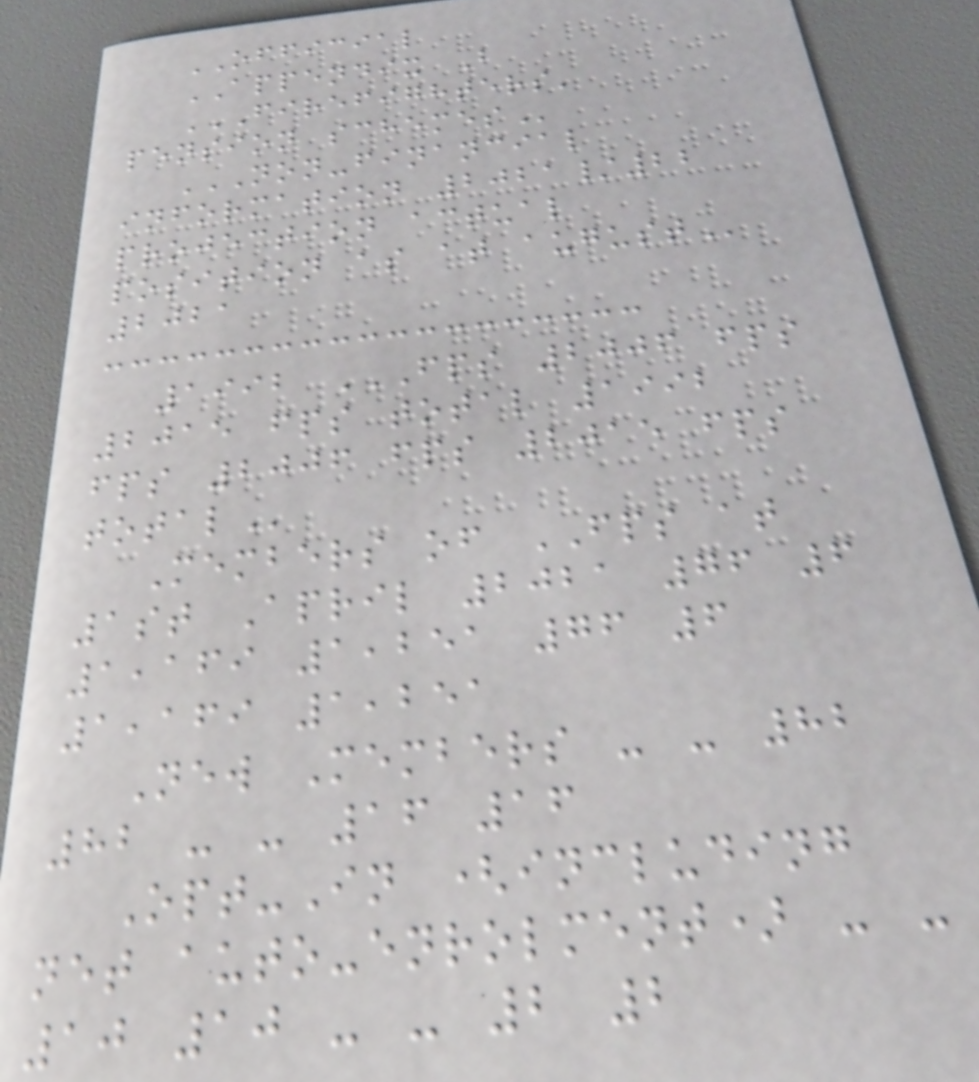OFFICIAL
APPENDIX B
FIREFIGHTERS'
PENSION SCHEMES
NON-FINANCIAL
INFORMATION 2021/22
PROJECTION ACTUAL
POSITION AS AT AUGUST
2021
1992 FPS 2006 FPS
2015 FPS TOTAL 1992
FPS 2006 FPS 2015 FPS
TOTAL
Members of FPS at
1st April 2021 76 6
1,169 1,251 76 6
1,169 1,251
New Members - - 82
82 - - 16 16
Opt-In (including
net auto-enrolment) - -
10 10 - - 2 2
